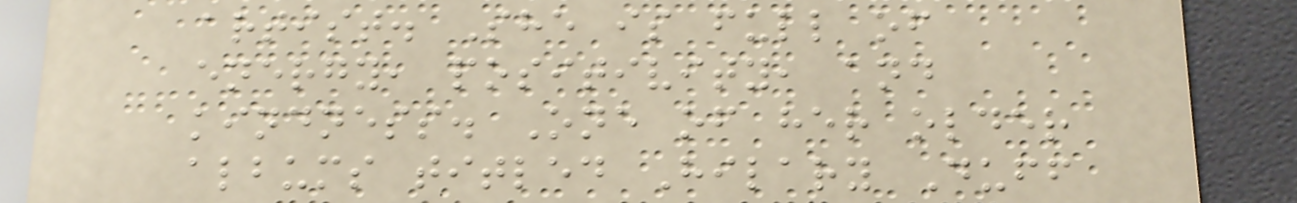artist. She is full of
energy, positivity, and
kindness. One of her older
albums titled Hilary Duff
